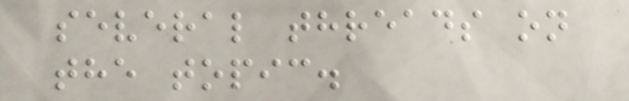several threads on
the topic.
